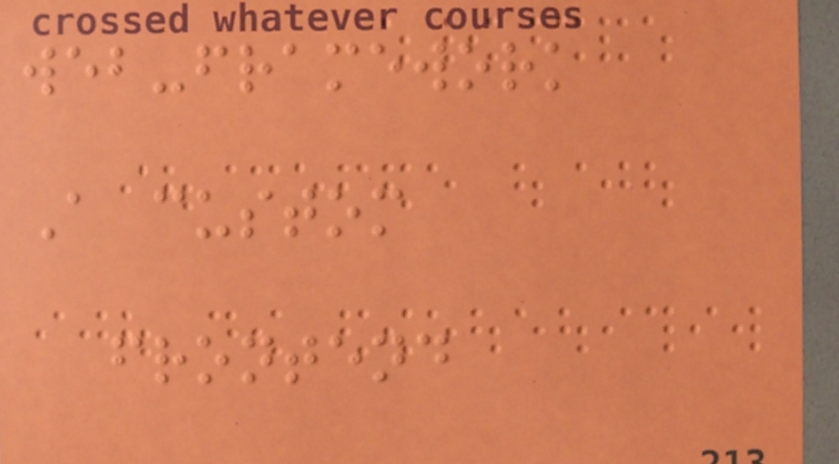web-framework
A custom
frontend
